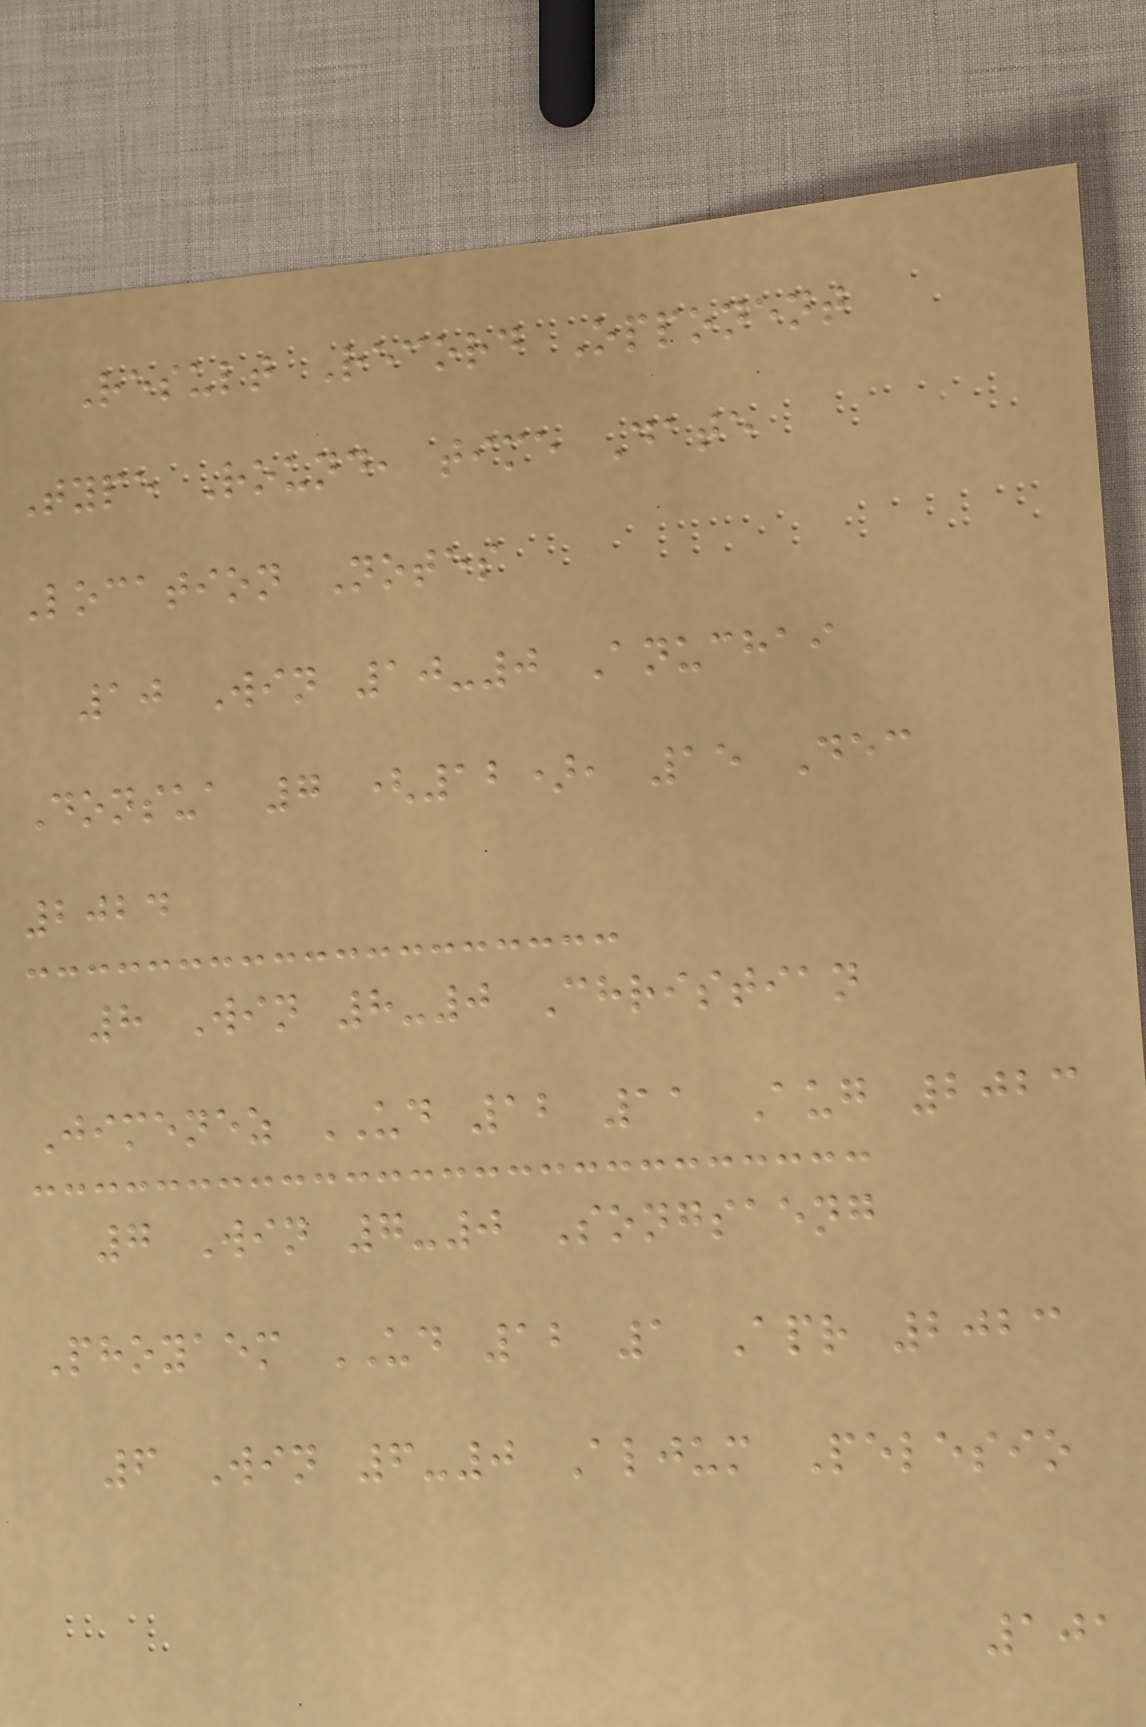Result Record Opponent
Type Round, time Date
Location Notes
10 Win 10-0 Anuchai
Donsua 7 (12), 15 Dec
2024
8 Win 8-0 Christian
Jimenez UD 12 11 Aug 2023
7 Win 7-0 Songsaeng
Phoyaem UD 12 1 Apr 2023
6 Win 6-0 Aljum Pelesio
101
